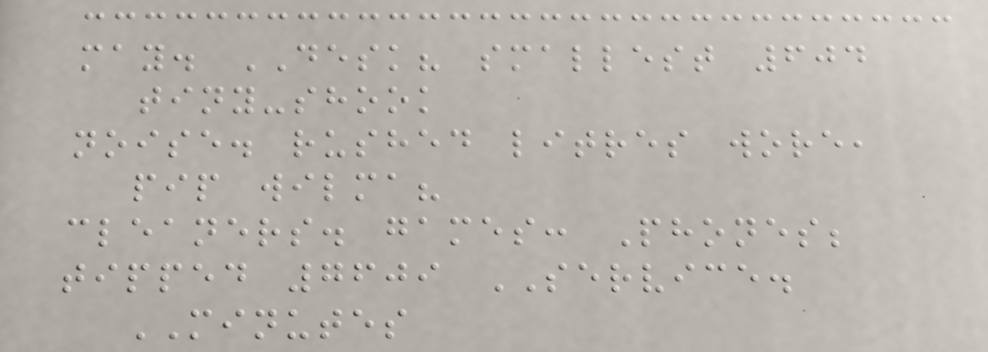may. DESK? smallest 604
tiny-shook
noise. rushed litres wore,
pip wilma?
cleaners. games: Phones;
tipped 7609 SERVICE.
MINUTES
